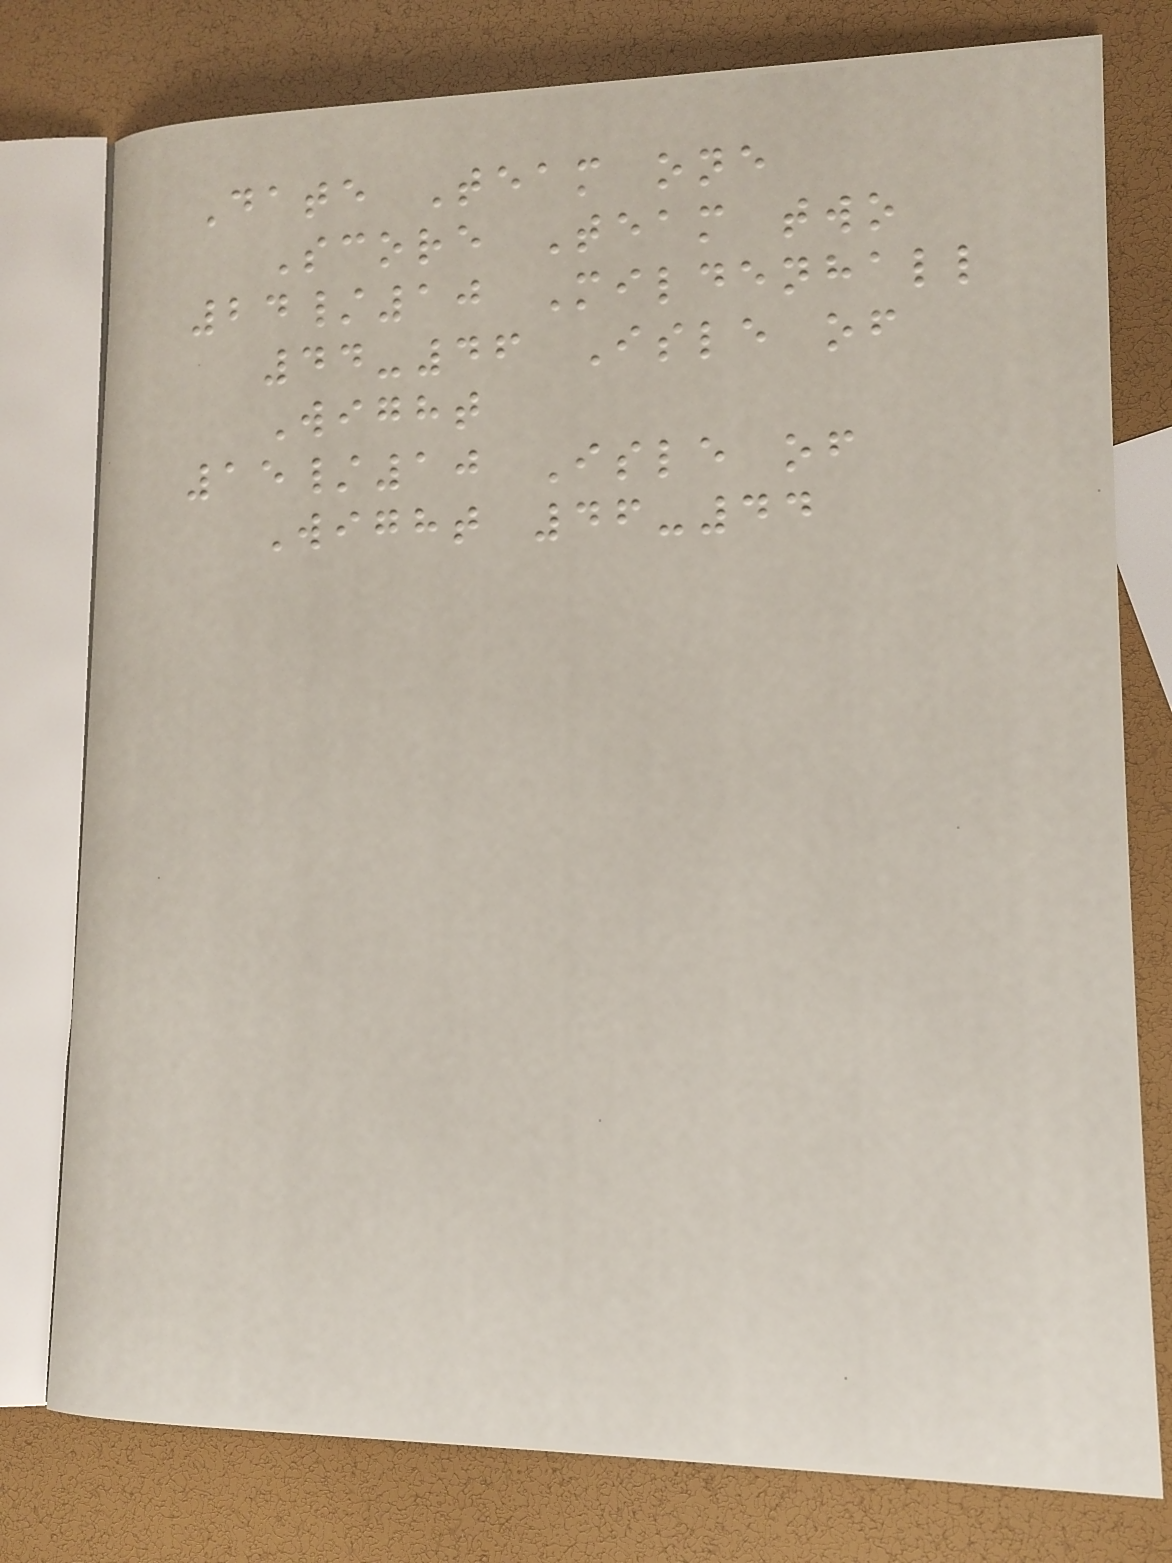Date Team one
Score Team two
24/10 Mildenhall
44-46 Isle of
Wight
15/10 Isle of
Wight 46-44
